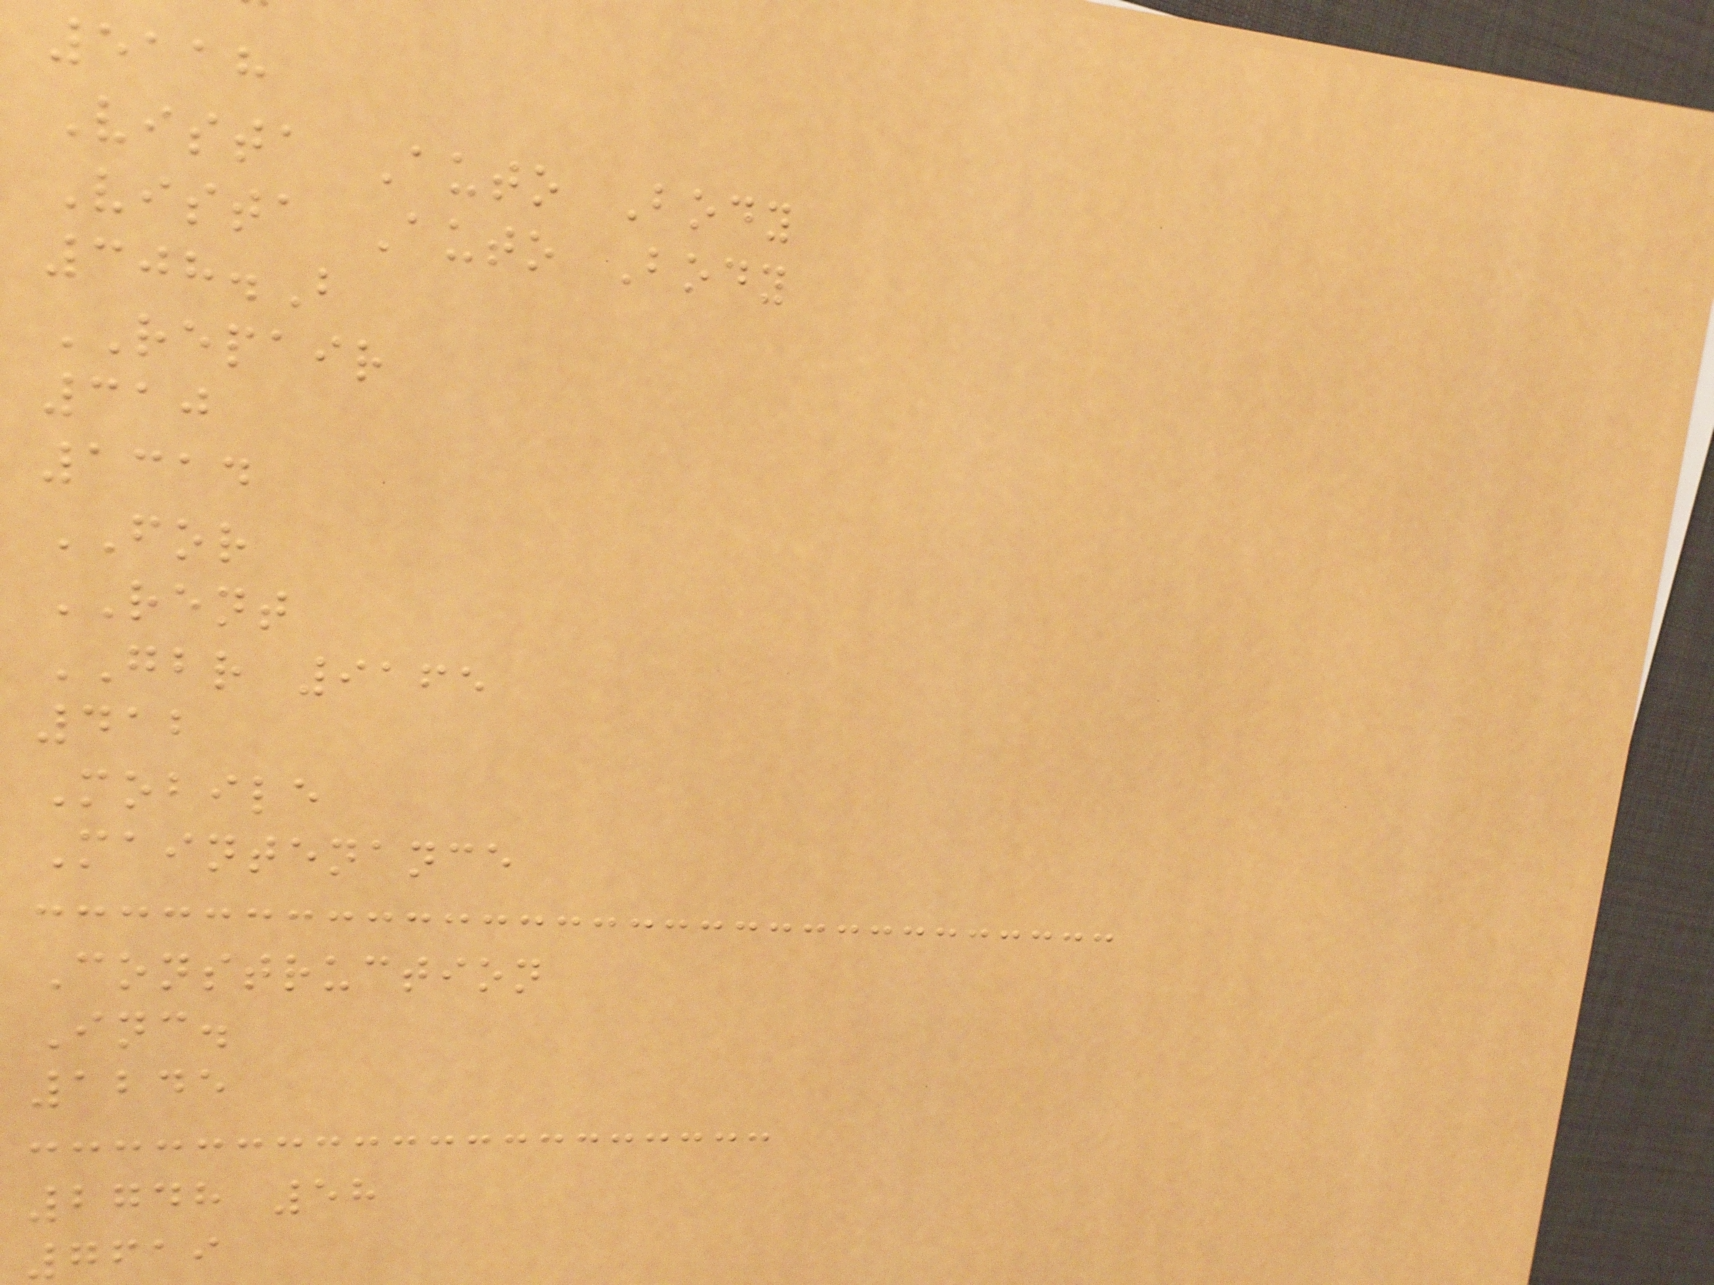5118
Vista Auto Body
Vista Auto Body
308.B
REPAIR
310
1314
FOR
RENT
GBR 9165
412
Mobile
Maintenance
Construction
Inc.
1245
2748 58
7619
